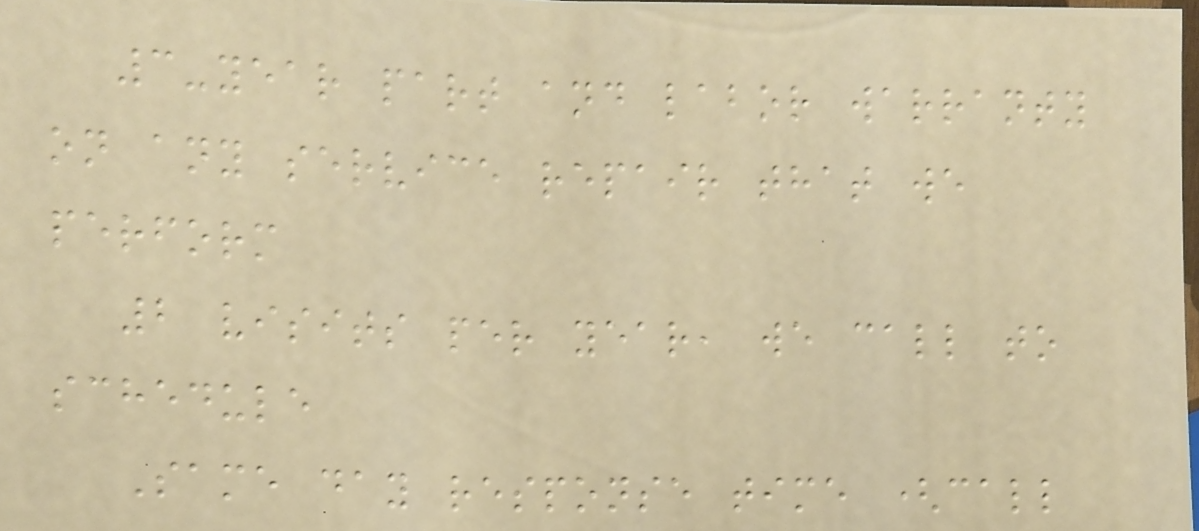3-year part and labor warranty
on any service repair that we
perform
2 visits per year, we call to
schedule
Same day response time (call
